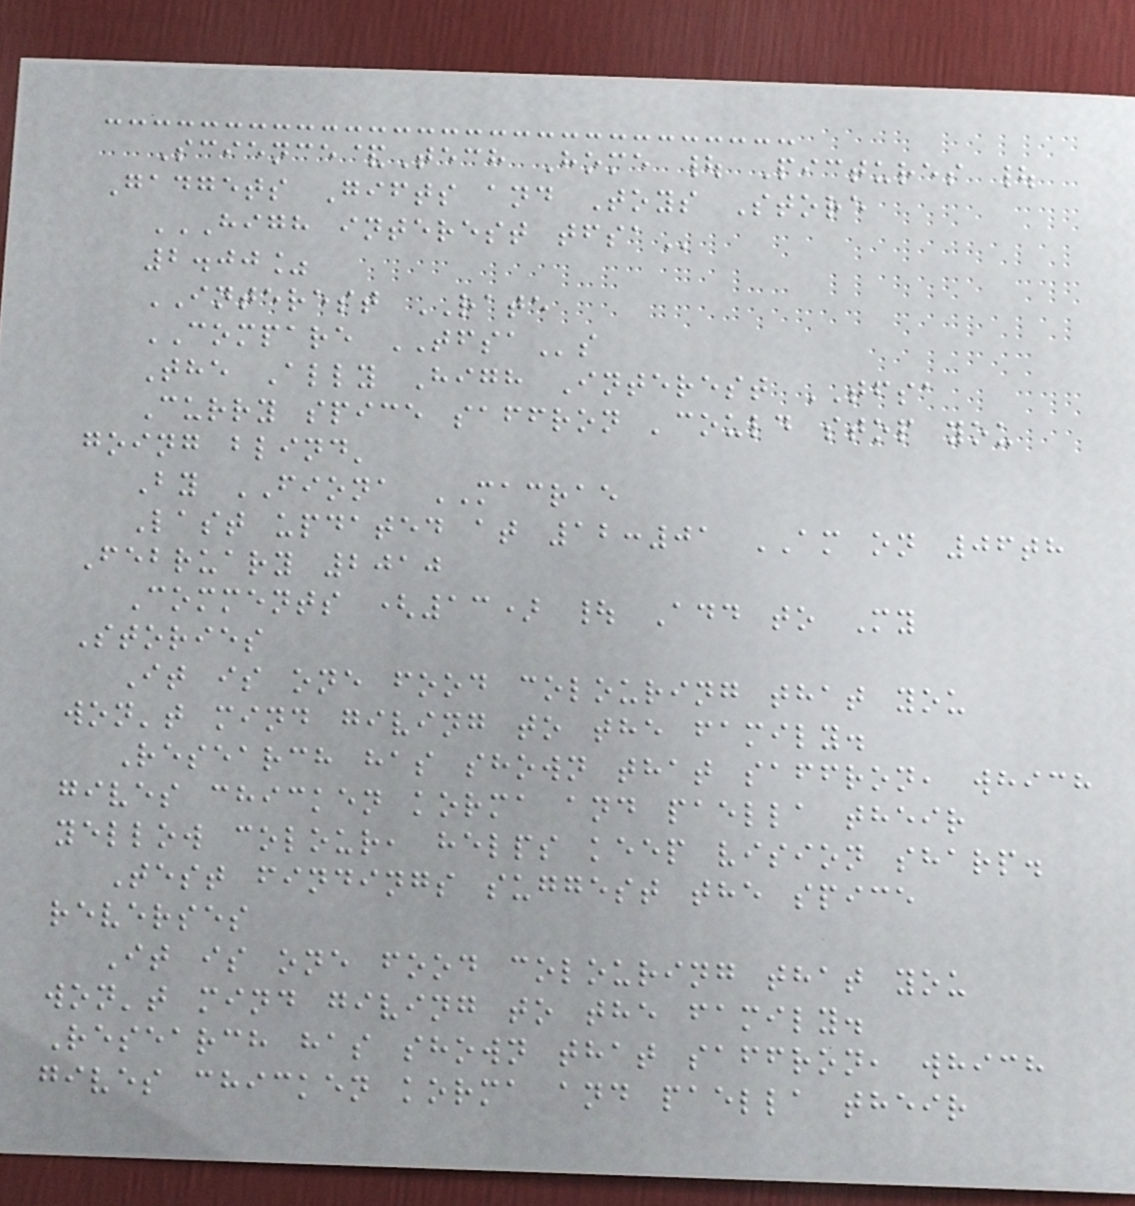Science&Tech Home | Pictures |
Gadgets Gifts and Toys Store
HIGH INTEREST TFSA
2.00%
INTEREST RATE
COMPARE TFSAs
The Ally High Interest TFSA
Curry spice saffron 'could stop you
going blind'
By FIONA MACRAE
Last updated at 12:01 AM on 06th
February 2010
Comments (13) | Add to My
Stories
It is one food colouring that you
won't mind giving to the family.
Research has shown that saffron, which
gives chicken korma and paella their
yellow colour, helps keep vision sharp.
Test findings suggest the spice
reverses
It is one food colouring that you
won't mind giving to the family.
Research has shown that saffron, which
gives chicken korma and paella their
